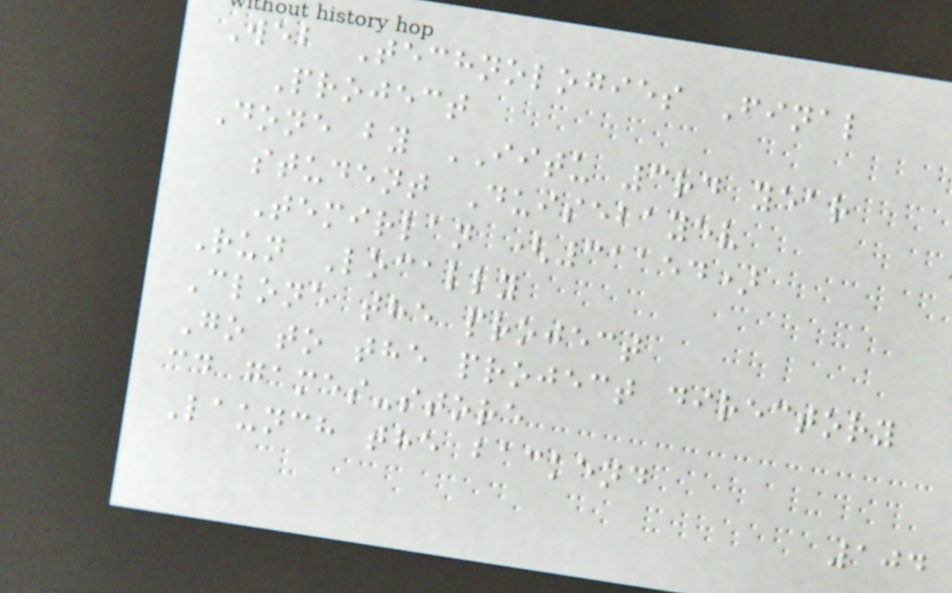Web Technologies Final
Project
Done by IITU 3rd year
student Duisebayev
Temirlan (31154)
Run Locally
Clone the project
Go to the project directory
cd games-store
Launch the backend
104
